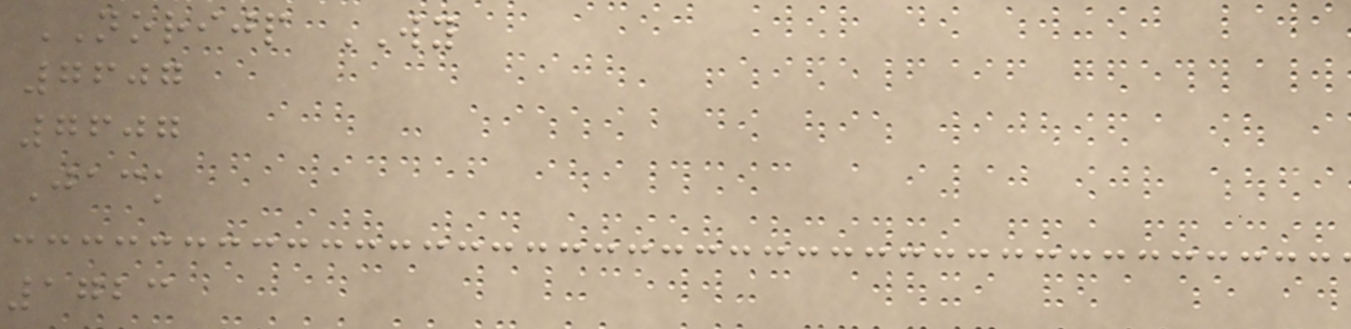NORIJP WY
7607
7607
Jack
1723
